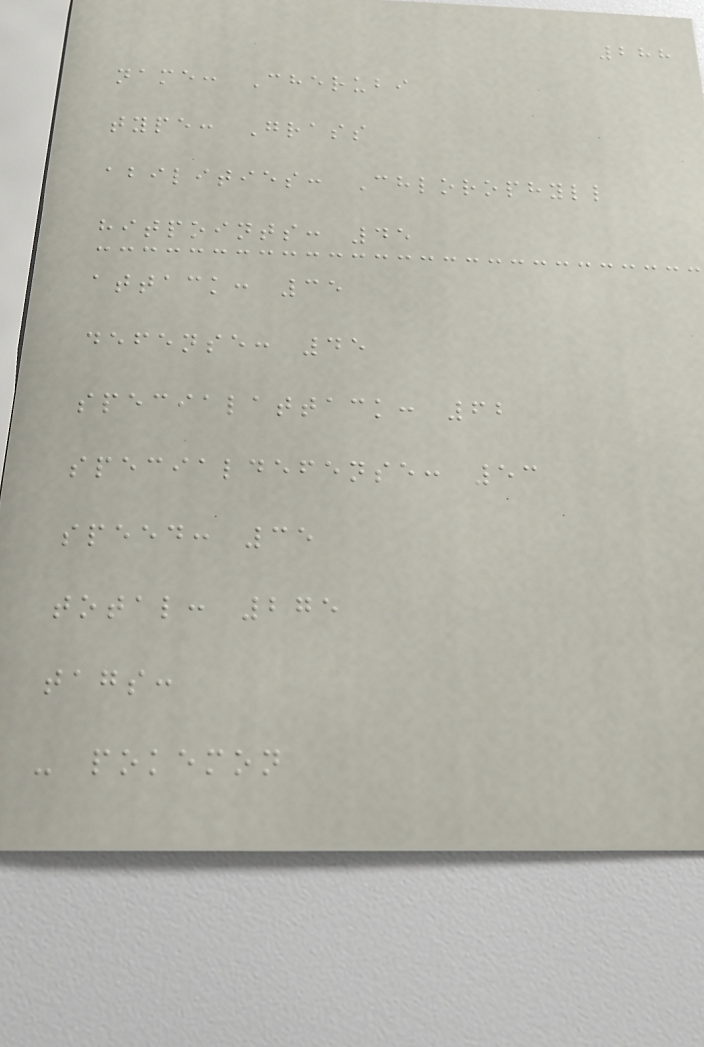288
name: Cherubi
type: Grass
abilities: Chlorophyll
hitpoints: 45
attack: 35
defense: 45
specialattack: 62
specialdefense: 53
speed: 35
total: 275
tags:
- pokemon
